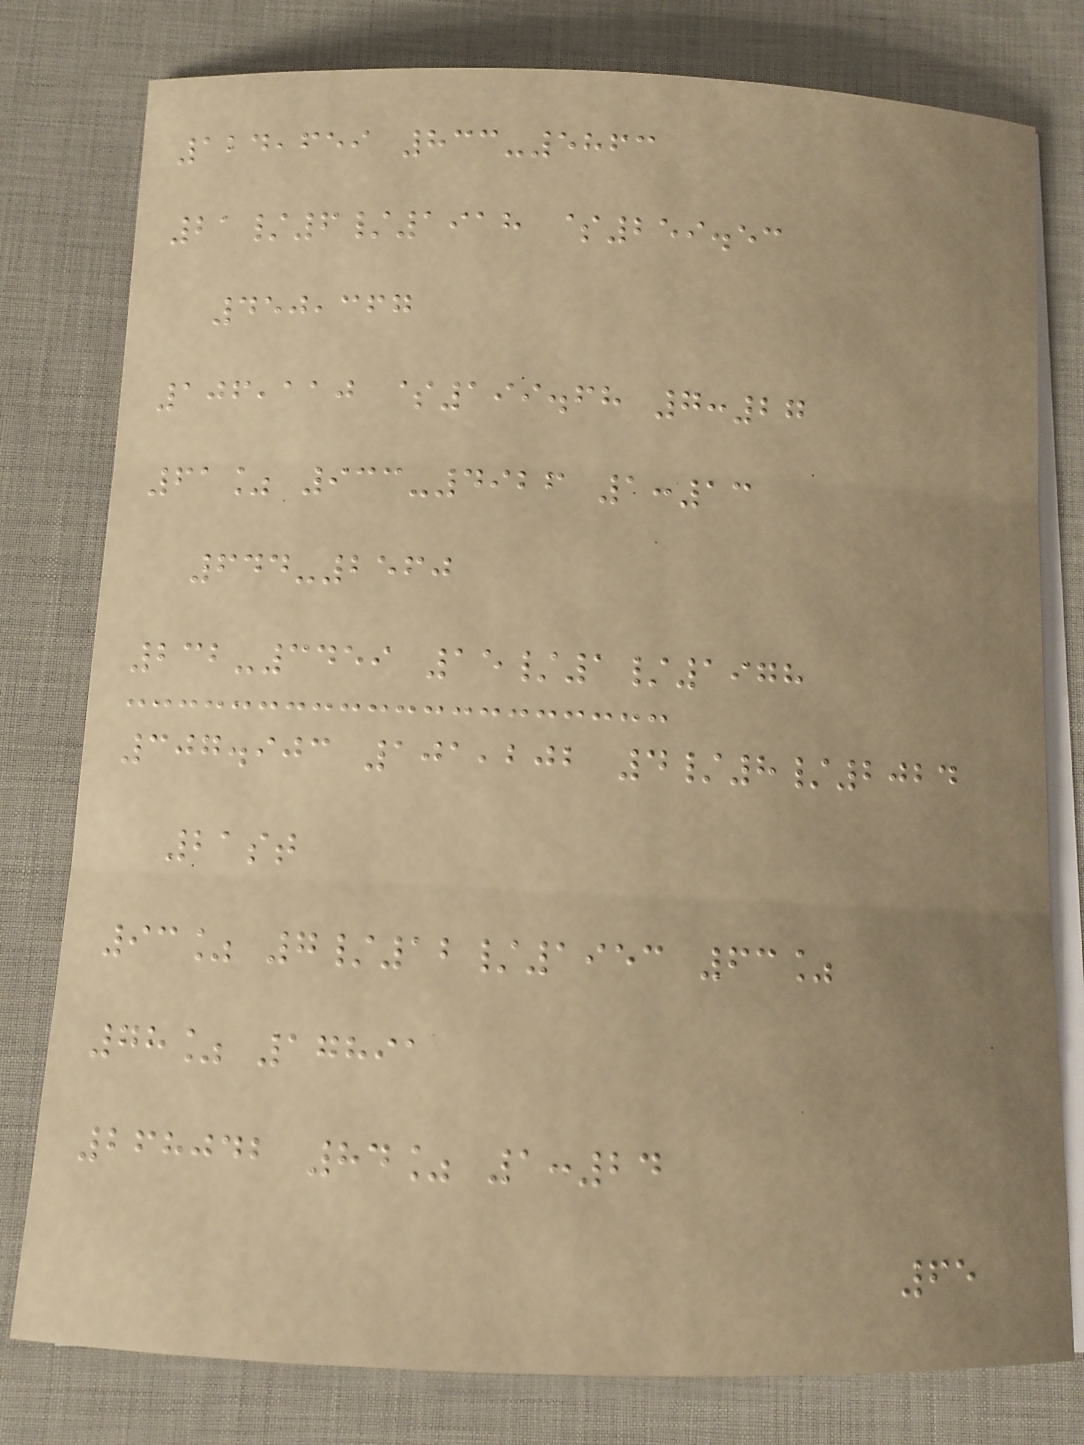124,659 833-5863
21/6/1918 $259.53
450,367
106,110 $199.68 7:27
61% 933-4926 1:13
644-2560
232-3459 15/1/1978
307.903 101,202 4/8/2024
21st
93% 7/12/1953 63%
78% 17891
268042 84% 1:24
65
